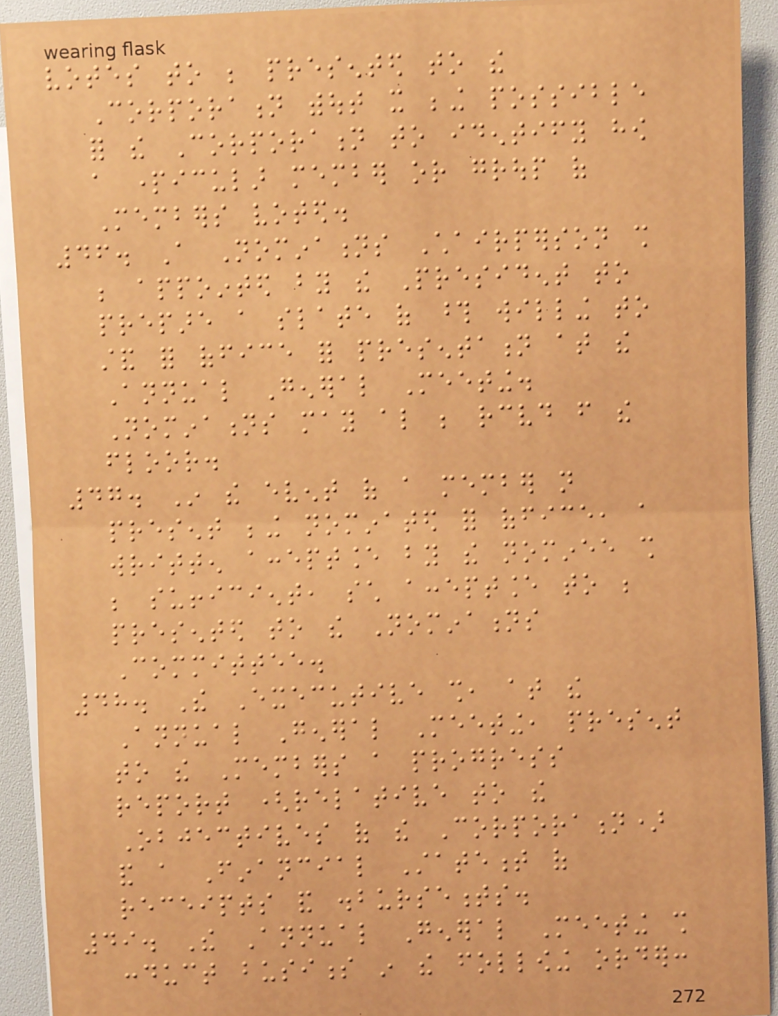votes to be presented to the
Corporation without it being possible
for the Corporation to identify how
a particular member or group of
Members voted.
46. A Nominations Chairperson shall
be appointed by the President to
prepare a slate of those willing to
stand for office for presentation at the
Annual General Meeting.
Nominations may also be received from the
floor.
47. In the event of a member not
present being nominated for office, a
written acceptance by the nominee shall
be sufficient, such acceptance to be
presented to the Nominations
Committee.
48. The Executive shall, at the
Annual General Meeting, present
to the Members a progress
report (relative to the
Objectives of the Corporation)
and a Financial Statement of
receipts and disbursements.
49. The Annual General Meeting shall
conduct business in the following order:
